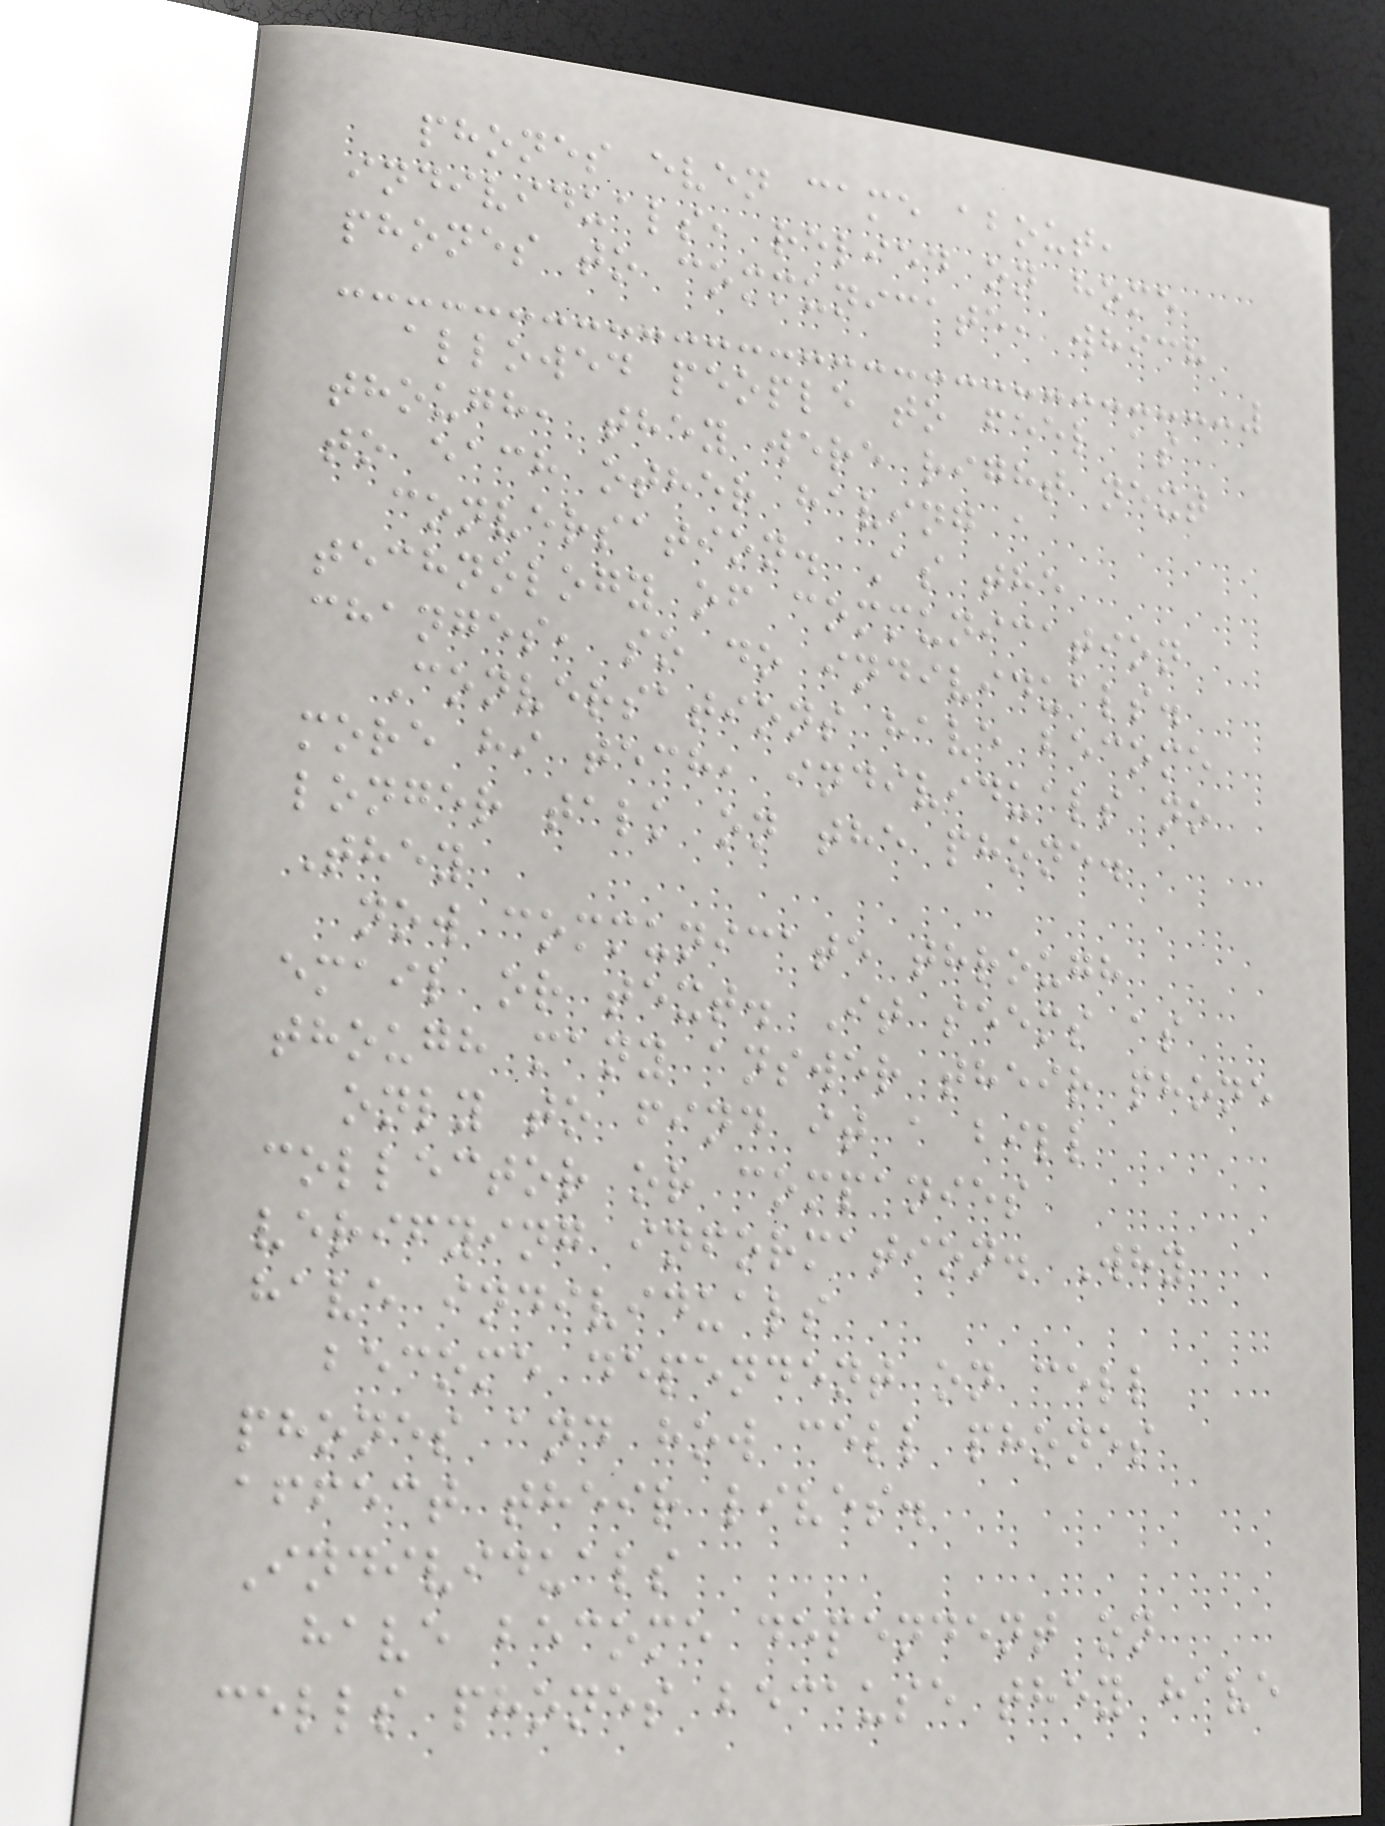phones even came about,
individuals, relied on home
phones to communicate, which
allowed people to feel as
though, they were right next
to each other having a
conversation. As the
technology of communication
changes, so do individuals.
Conversations have become
more hi tech, individuals no
longer talk on the phone.
They
now communicate through
email or text. It seems as
though many answer their phone
only to find it a bill
collector or companies
verifying information. Why
have individuals
become dependent on cell
phones and how cell phones
affect their lives.
Individuals
have become dependent on
cells phones because they have
